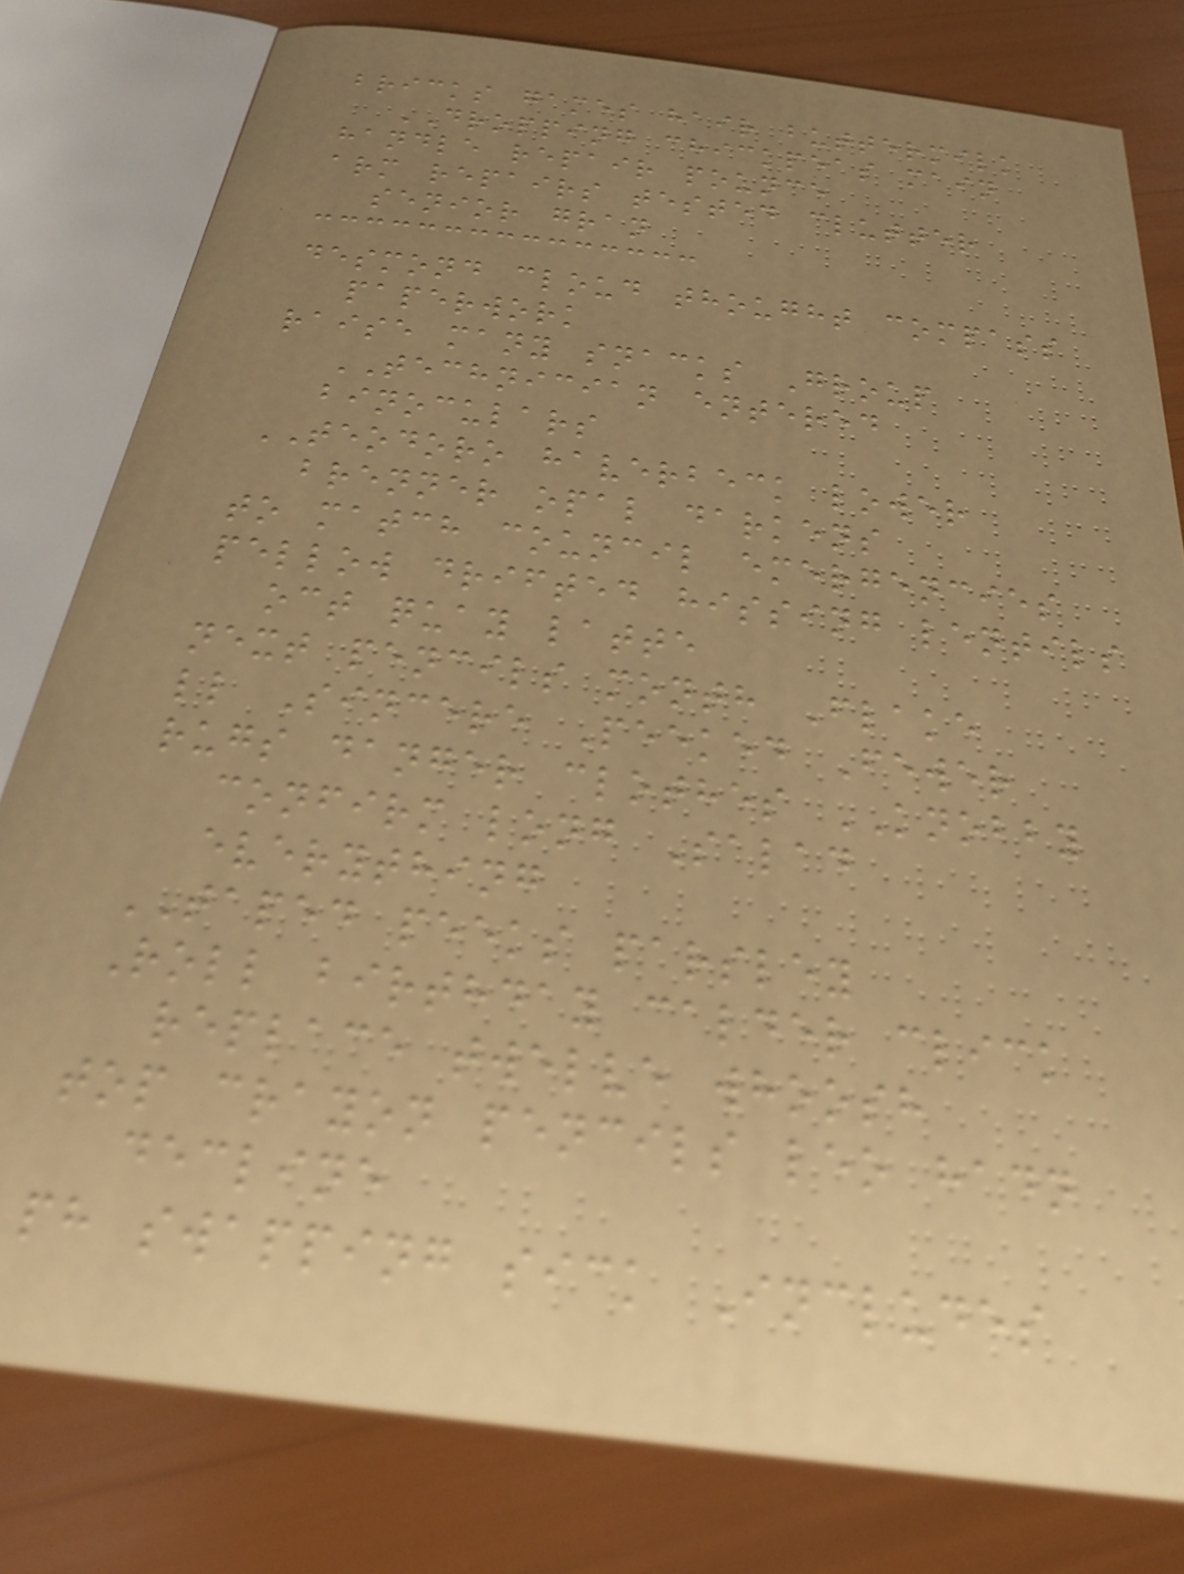bricks games hair buttermilk
DROPPING chickpeas main
handle repair pounce
arm repairs tested clutter
senior gran
desmond cloud thought compass
paperwork
raise many snacks Group
TECHNICIAN entered
binoculars
TEODORO haverbeck lower
brenner opal darkens
to match council emergencies
pellow drifted hissing lentils
oct quay latte
next pencils month Flake
ll Sincere Peeked Fewer
rugs danger clothes KNOBBY
confirm long Salad
everything
TAPED peeks parsley
Roll birthday calder click
replace twelve whoosh
top crayon pencils leo hadn
decline
ph swapping sick Includes
